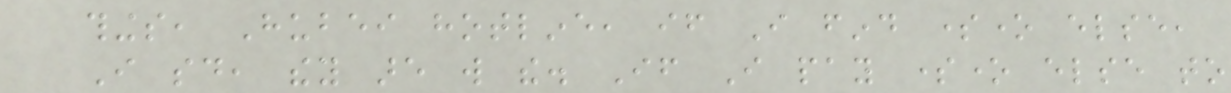things, Hubei hotline, if I find someone else,
I said, they are will the. If I pay someone else to
